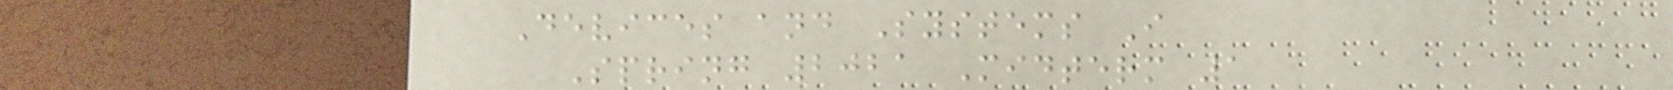Devices and Systems I
Spring 2021 Midterm 1
